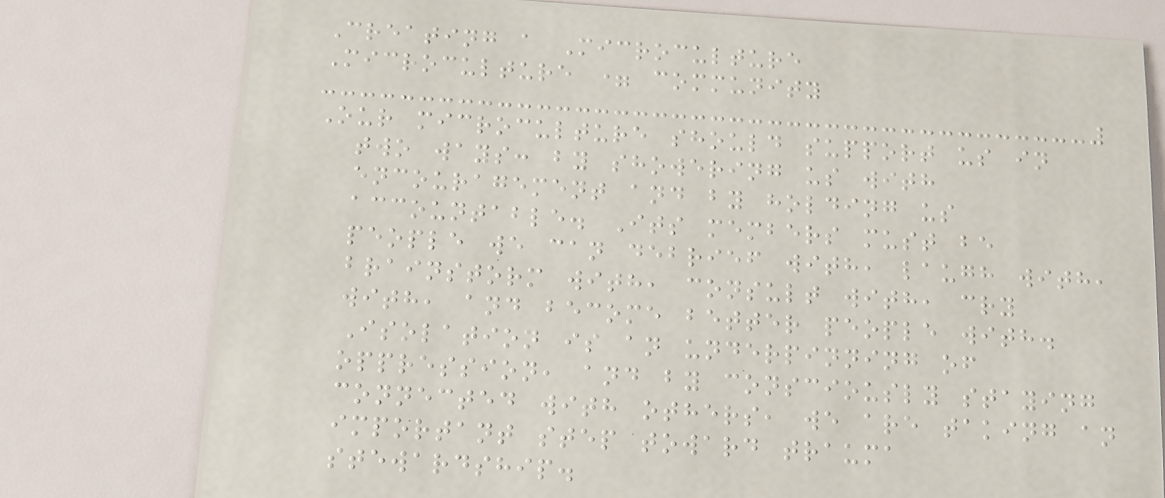Creating a Microculture
Microculture = community
Our microculture should support us in
two ways: by showering us with
encouragement and by holding us
accountable. Its members must be
people we can debrief with, laugh with,
brainstorm with, consult with, cry
with, and become better people with.
Isolation is an underpinning of
oppression, and by consciously staying
connected with others, we are taking an
important step toward trauma
stewardship.
